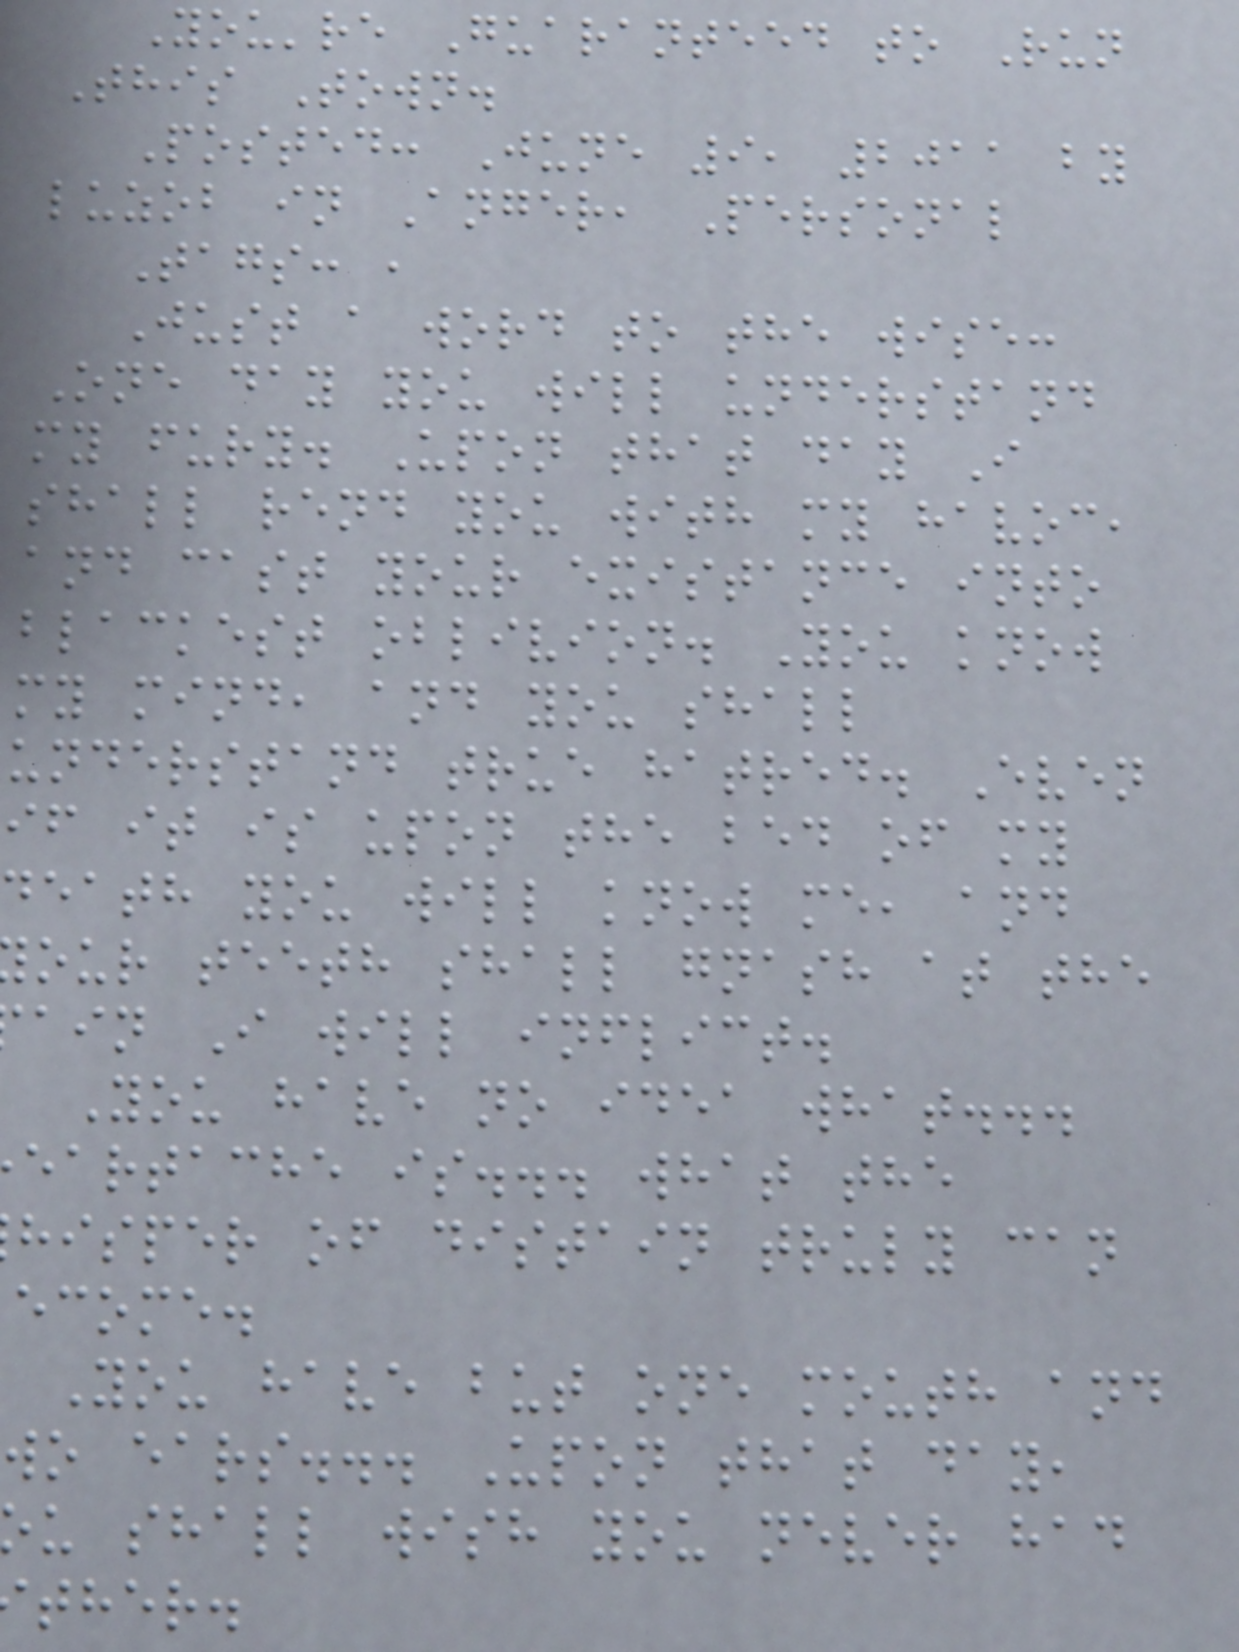You're Guaranteed to Run
This Town.
Posted: June 9, 2011 by
luzob in Anger, Personal
Tags: ,
Just a word to the wise:
One day you will understand
my fury. Upon that day I
shall rend you with my havoc,
and cast your existance into
blackest oblivion. You know
my mind, and you shall
understand true hatred. Even
if it is upon the bed of my
eath you will know me, and
our teeth shall gnash at the
ain I will inflict.
You have no idea what...
eartache is... what the
hisper of distain truly can
ecome.
You have but one mouth and
wo ears... Upon that day,
u shall wish you never had
ther.
